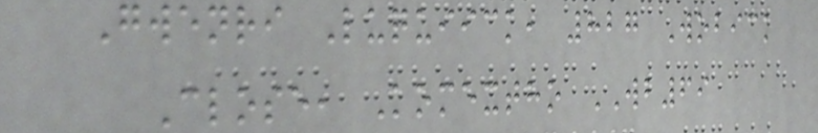Gwenri Luquiick, 827 Wobick
Close, Komextho WB69
